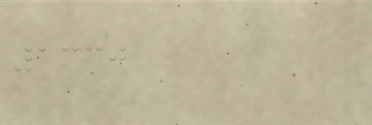1330
